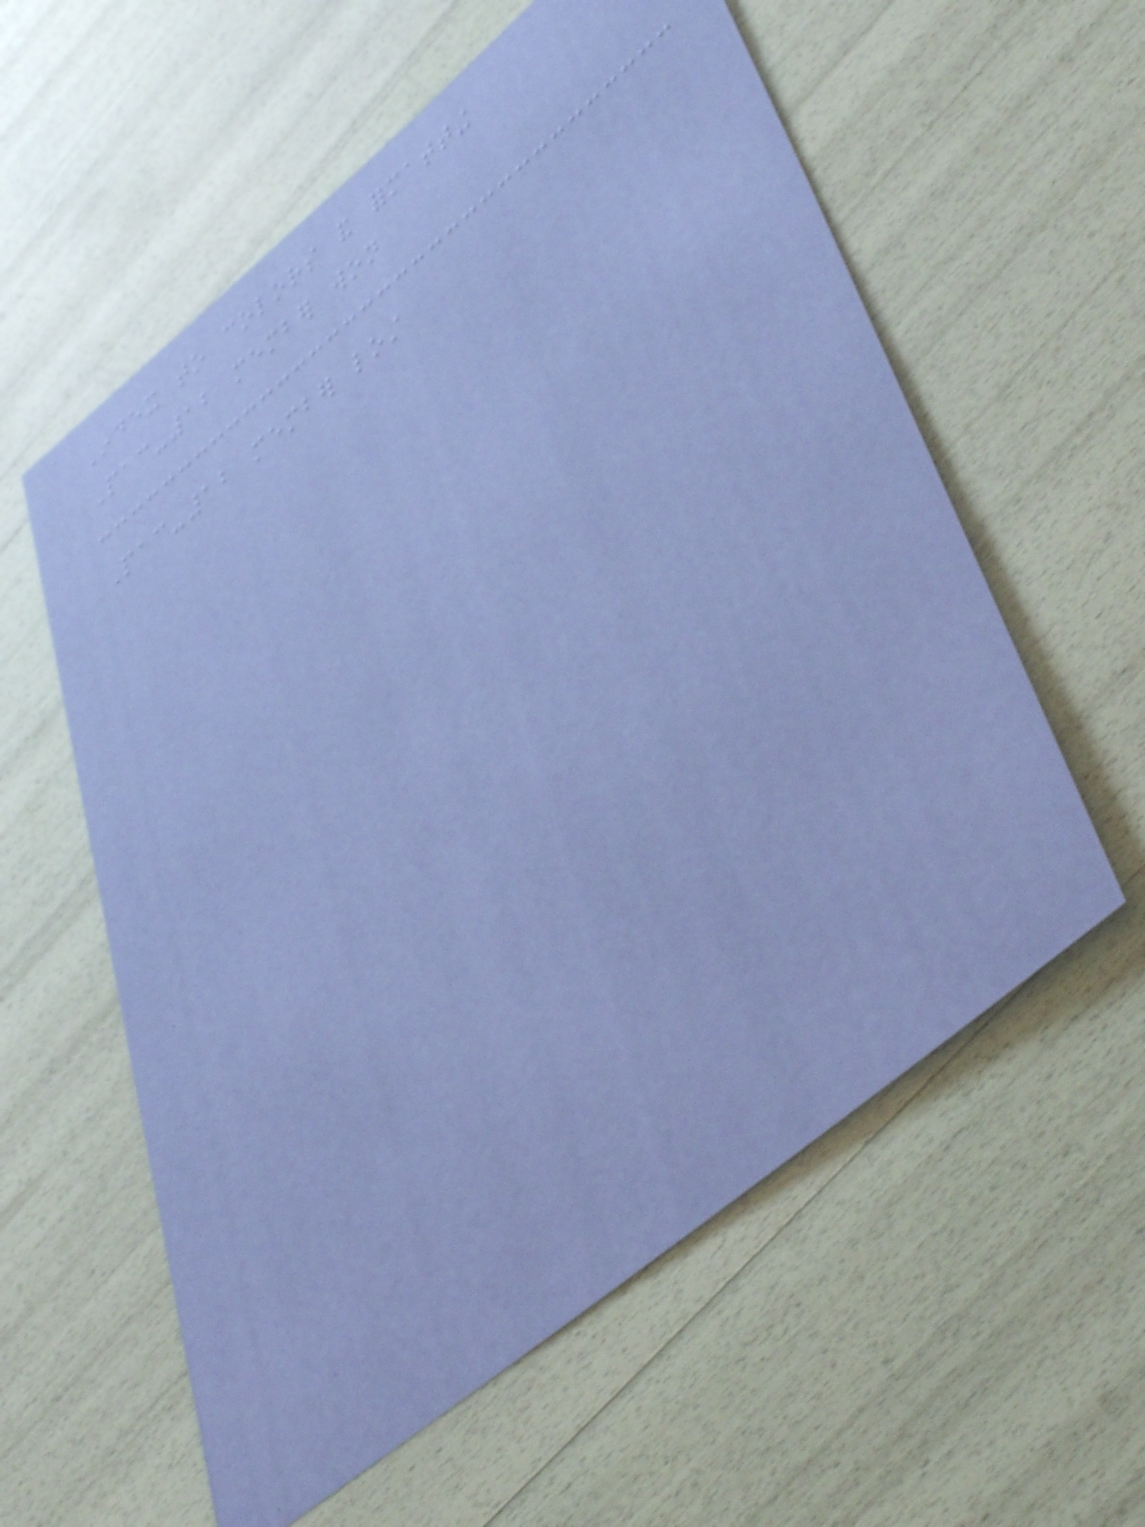Index to colors and formatting
Pac-12 member won
Pac-12 member lost
